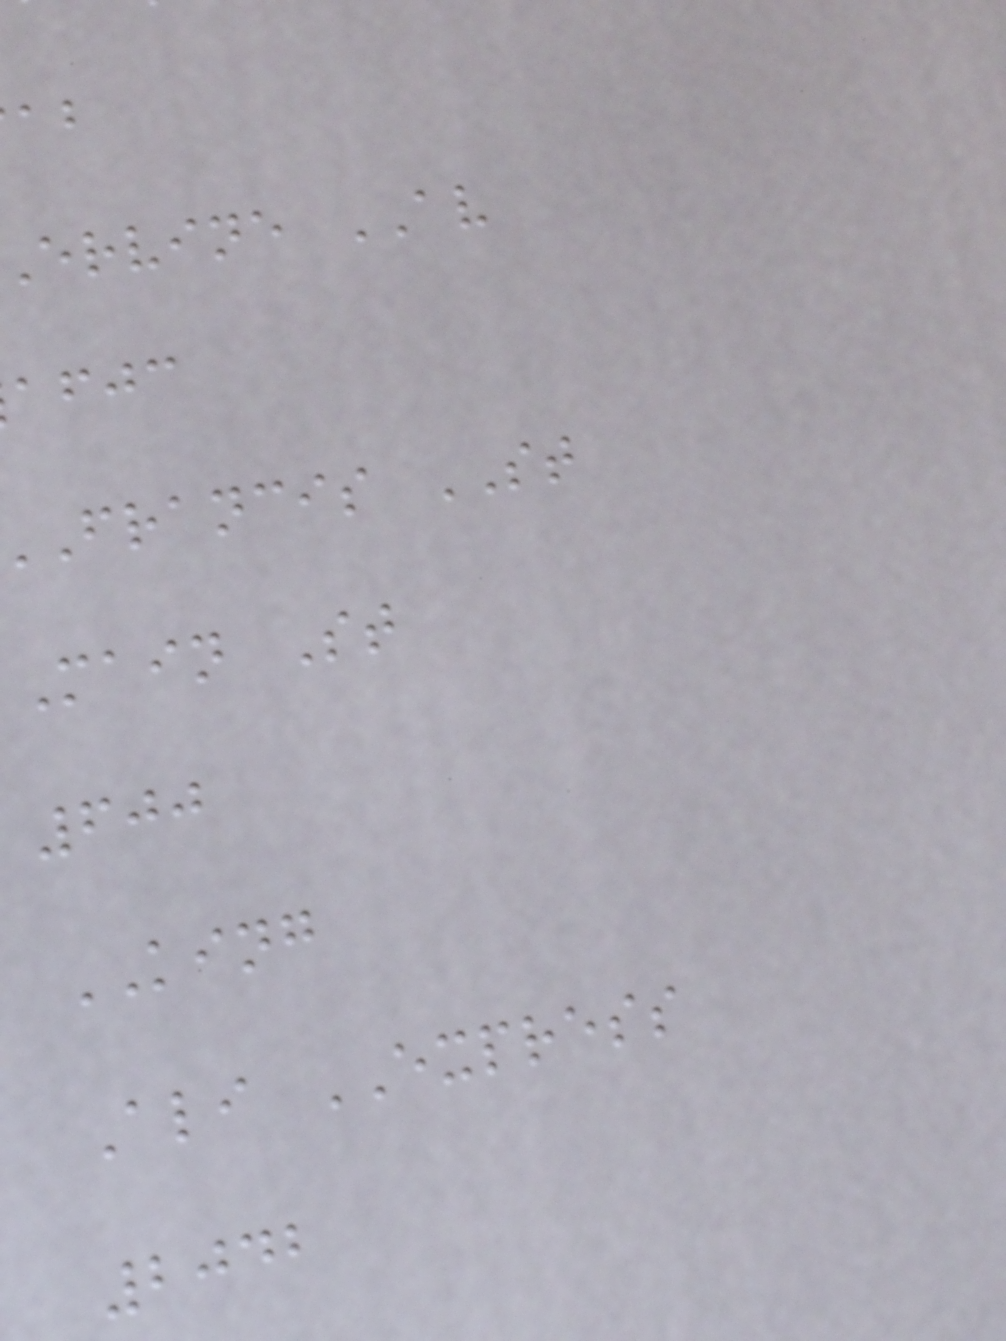ervine AV
afjc
francis ST
Main St
600
KING
Ali EXPRESS
2042
